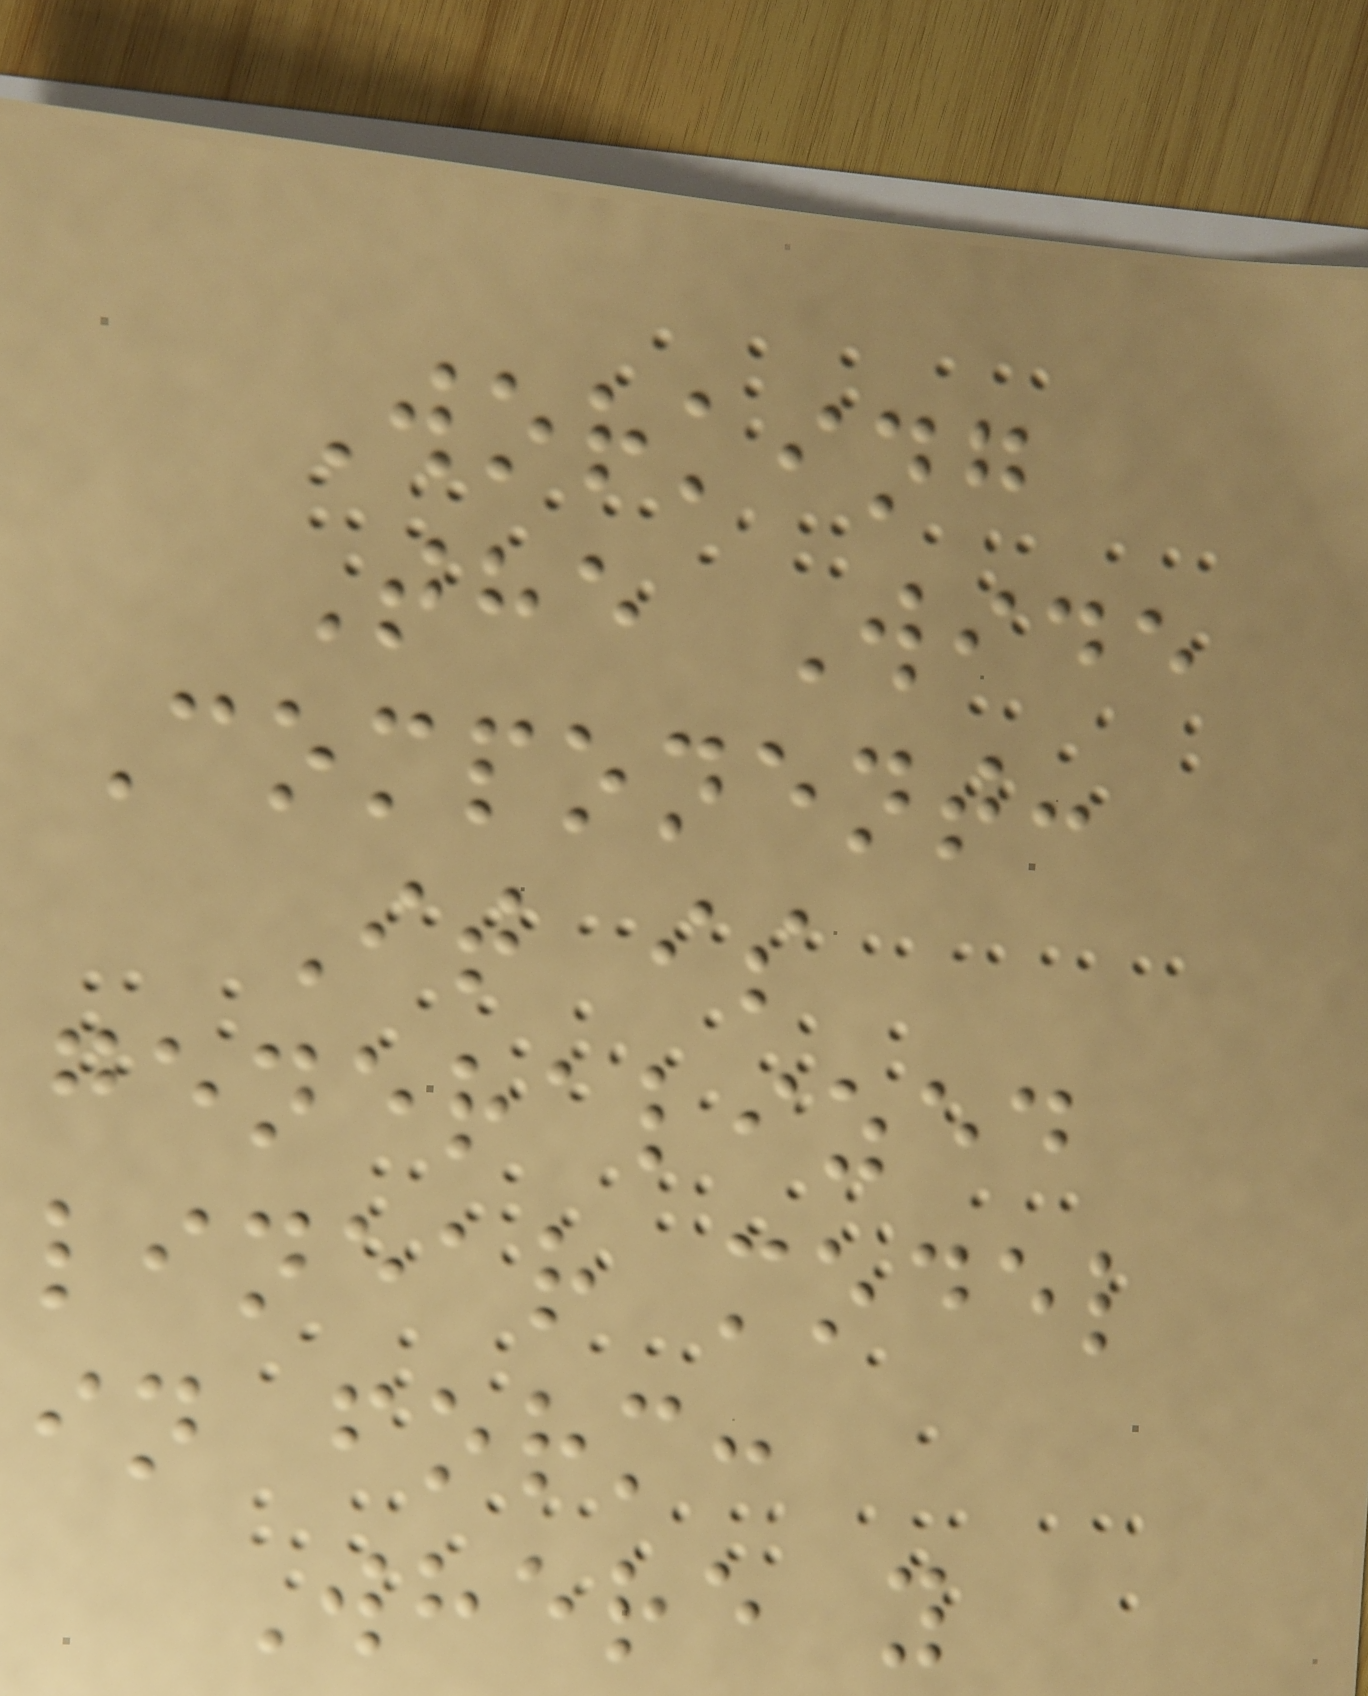Working
The Wide
Component:
It is
generalized
linear model
in form:
Where y
